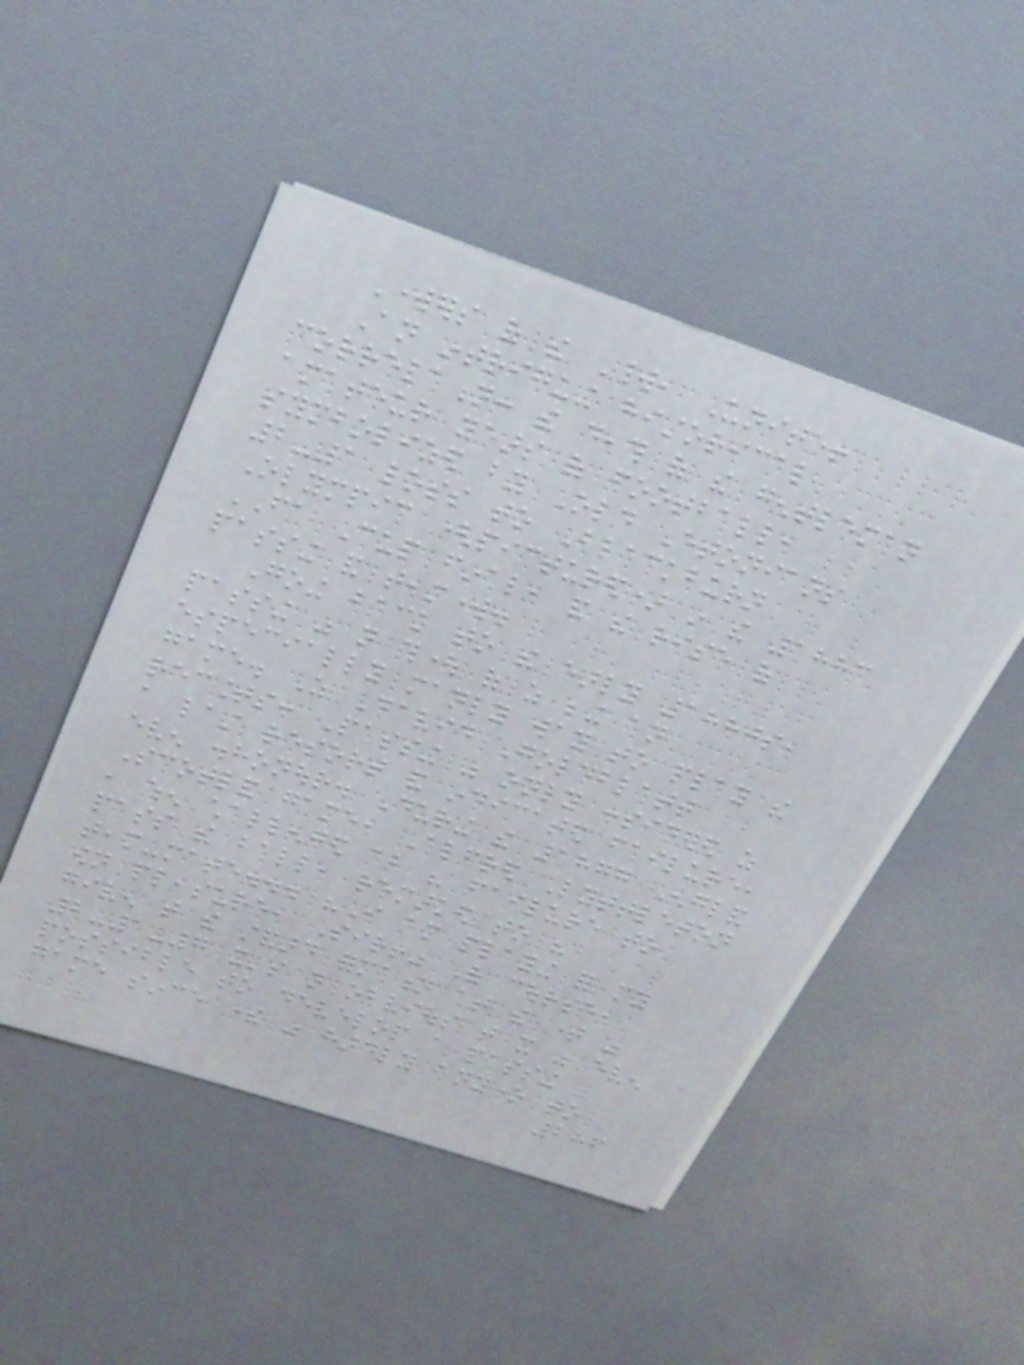Workers of the World, Unite!
An intriguing historical
correlation: the death of the gentleman
amateur years of football,
symbolized by Old Etonians
2-1 loss to Blackburn
Olympic (pictured) in the 1883
FA Cup final, and the rise of
passing and teamwork.
Going back to the early 1880s,
passing was not thought of as being an
especially manly way to play the
game. As David Goldblatt
recounts: Passing was only considered as
a last resort and indicated failure,
even dishonour. During the 1877 England
Scotland game, Alfred Lyttleton
, when challenged about his failure to
pass the ball, remarked to his
team-mate... "I am playing for my
own pleasure, Sir!" Of course,
given that the standard formation at the time was
2-1-7 it's not obvious that it was even
possible to develop a passing
game since there was hardly anyone to
286
